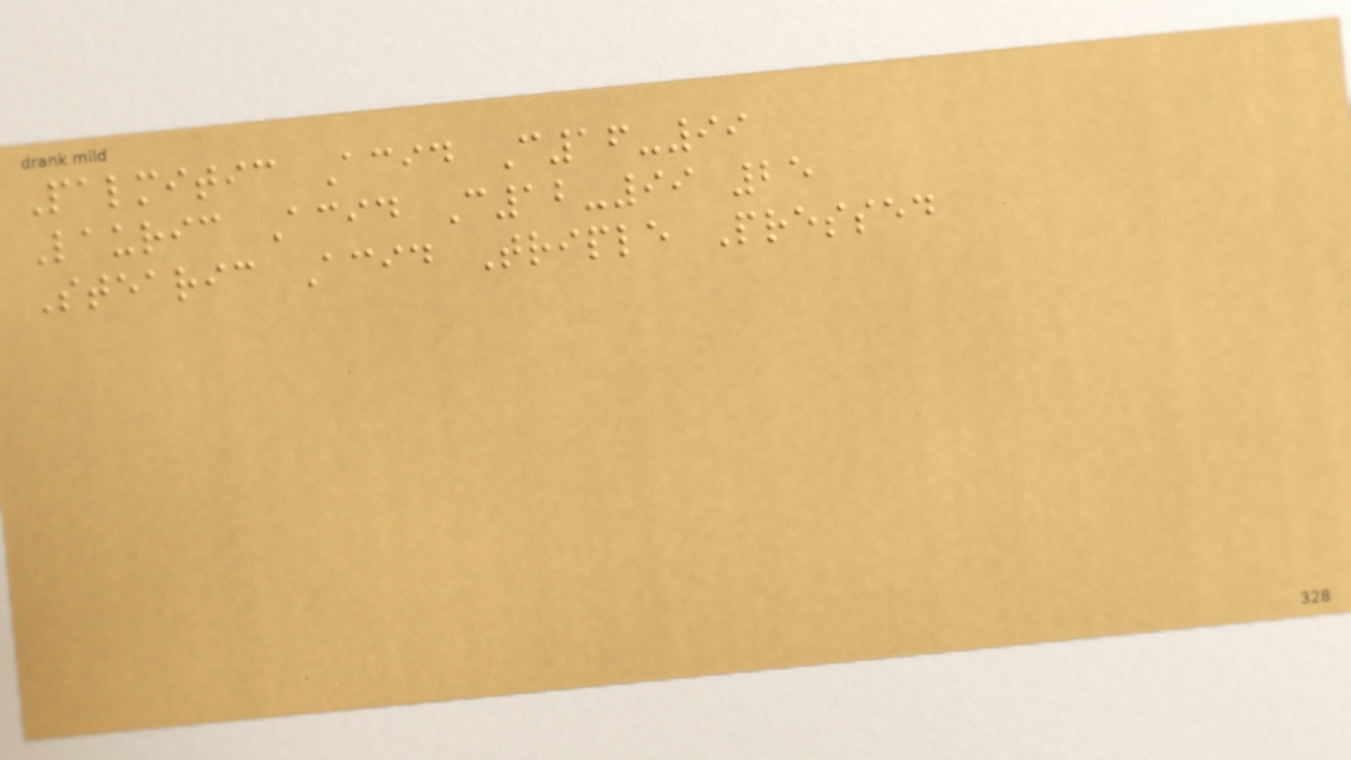Palmitic Acid C16-99
Lauric Acid C12-99 25
Stearic Acid Triple Pressed
